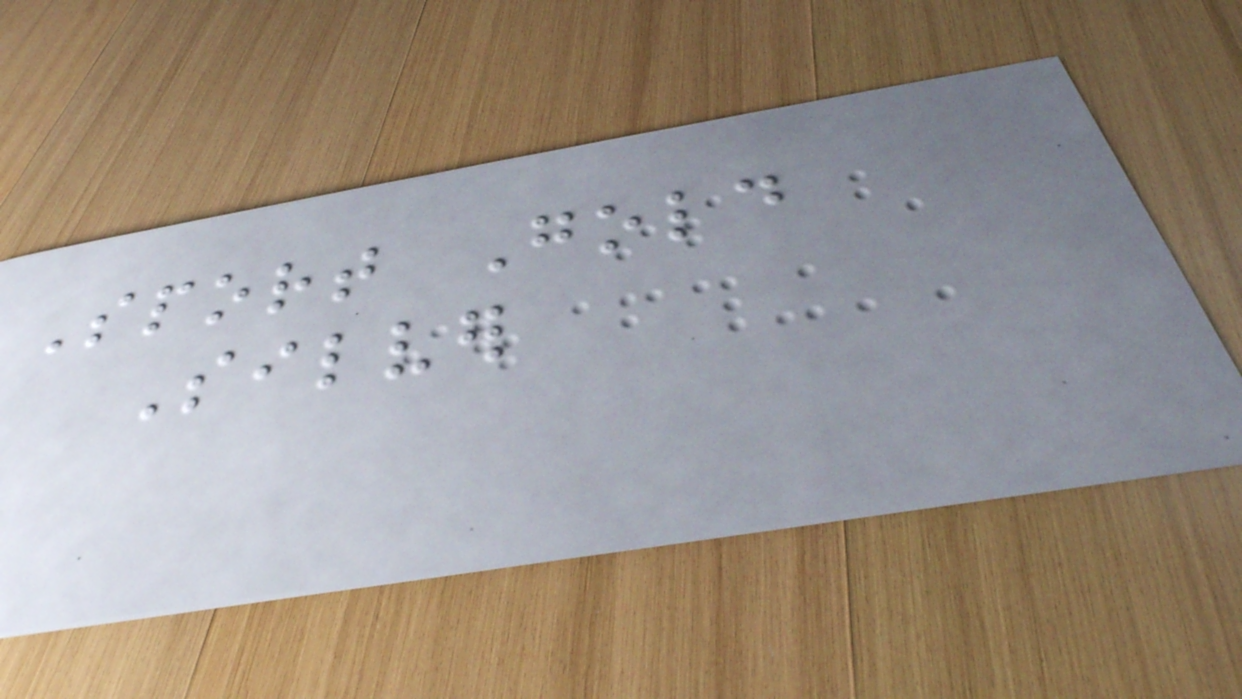Sport Gold
Silver
